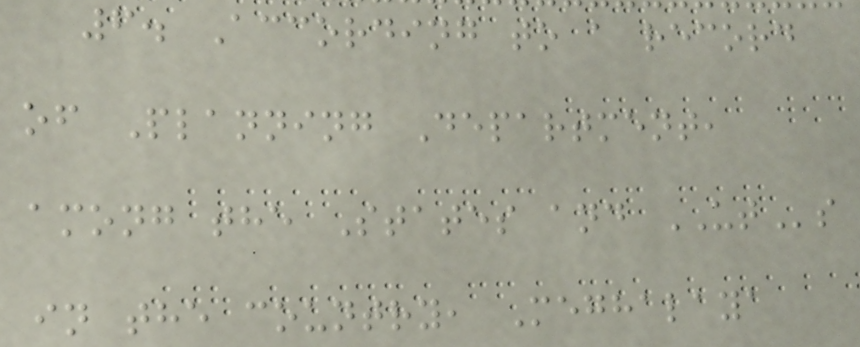6. According to a record
of Planning Department,
among the States and UTs
in the country, Meghalaya
